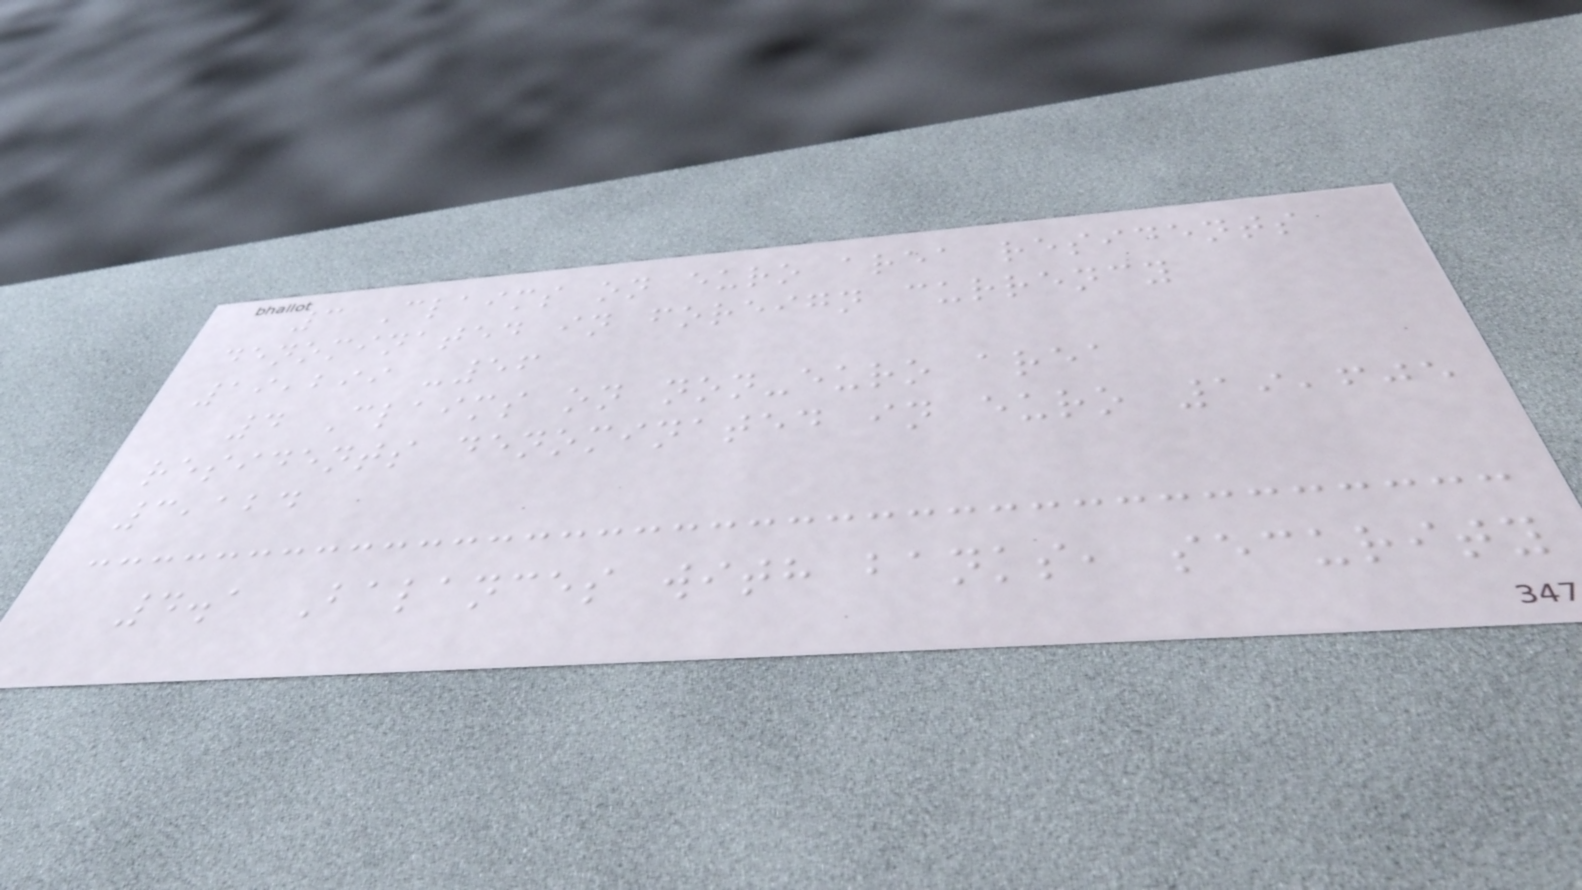3 Claims on euro area residents
denominated in foreign currency
19,299 -56
4 Claims on non-euro area
residents denominated in euro 19,605
3,124
4.1 Balances with banks, security
